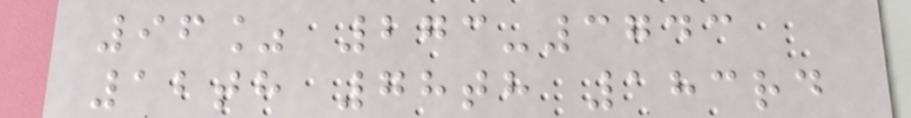96% 273-3743
12th 78th 183rd
